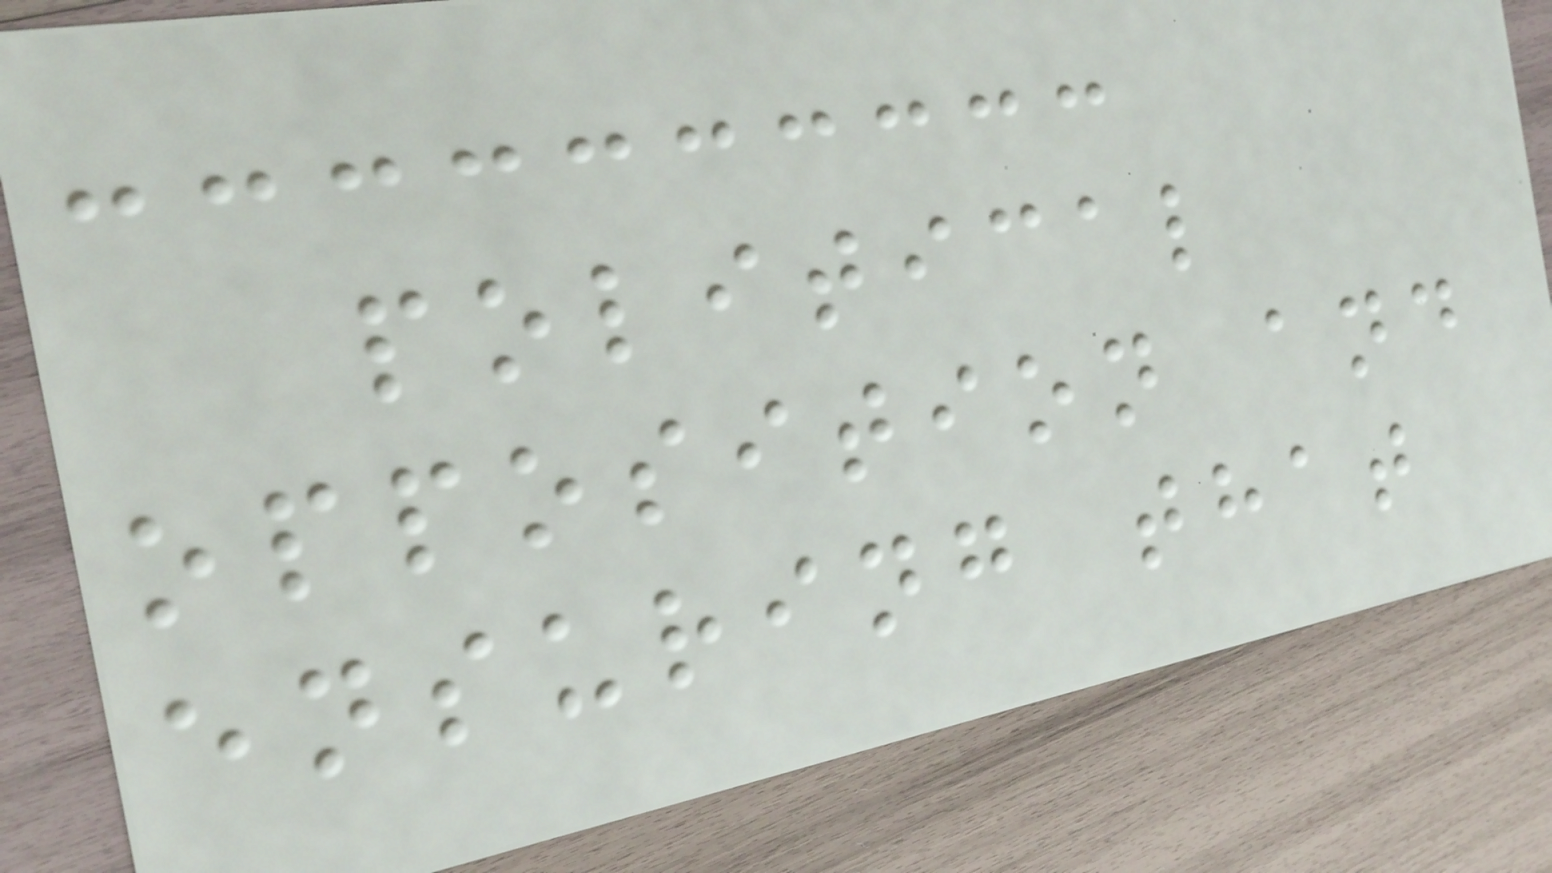political
opposition and
ensuring that
